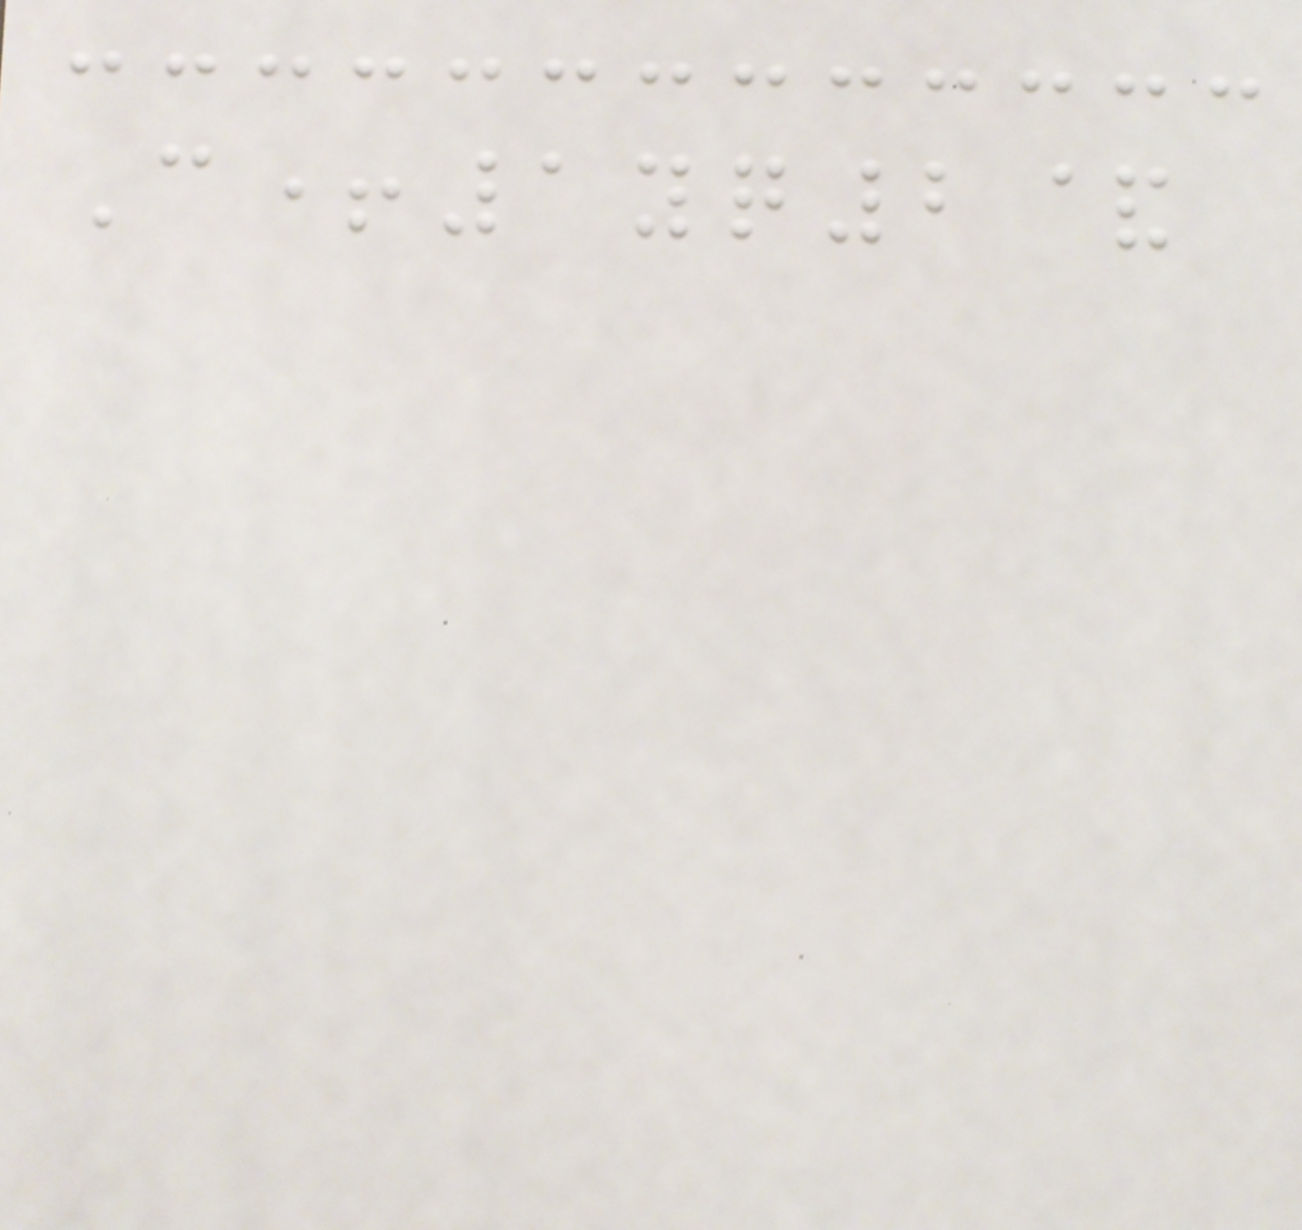C+1yq2&
